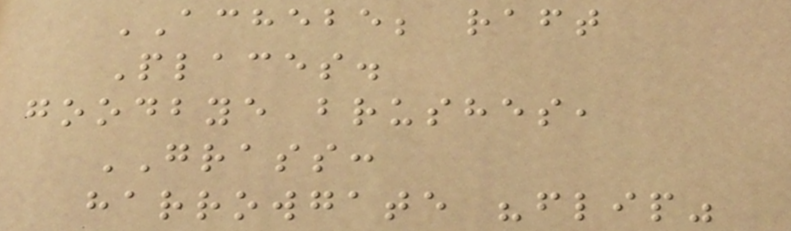ACHEBE; raft
Places.
goodbye brushes,
GRASS:
harrowgate "flip"
